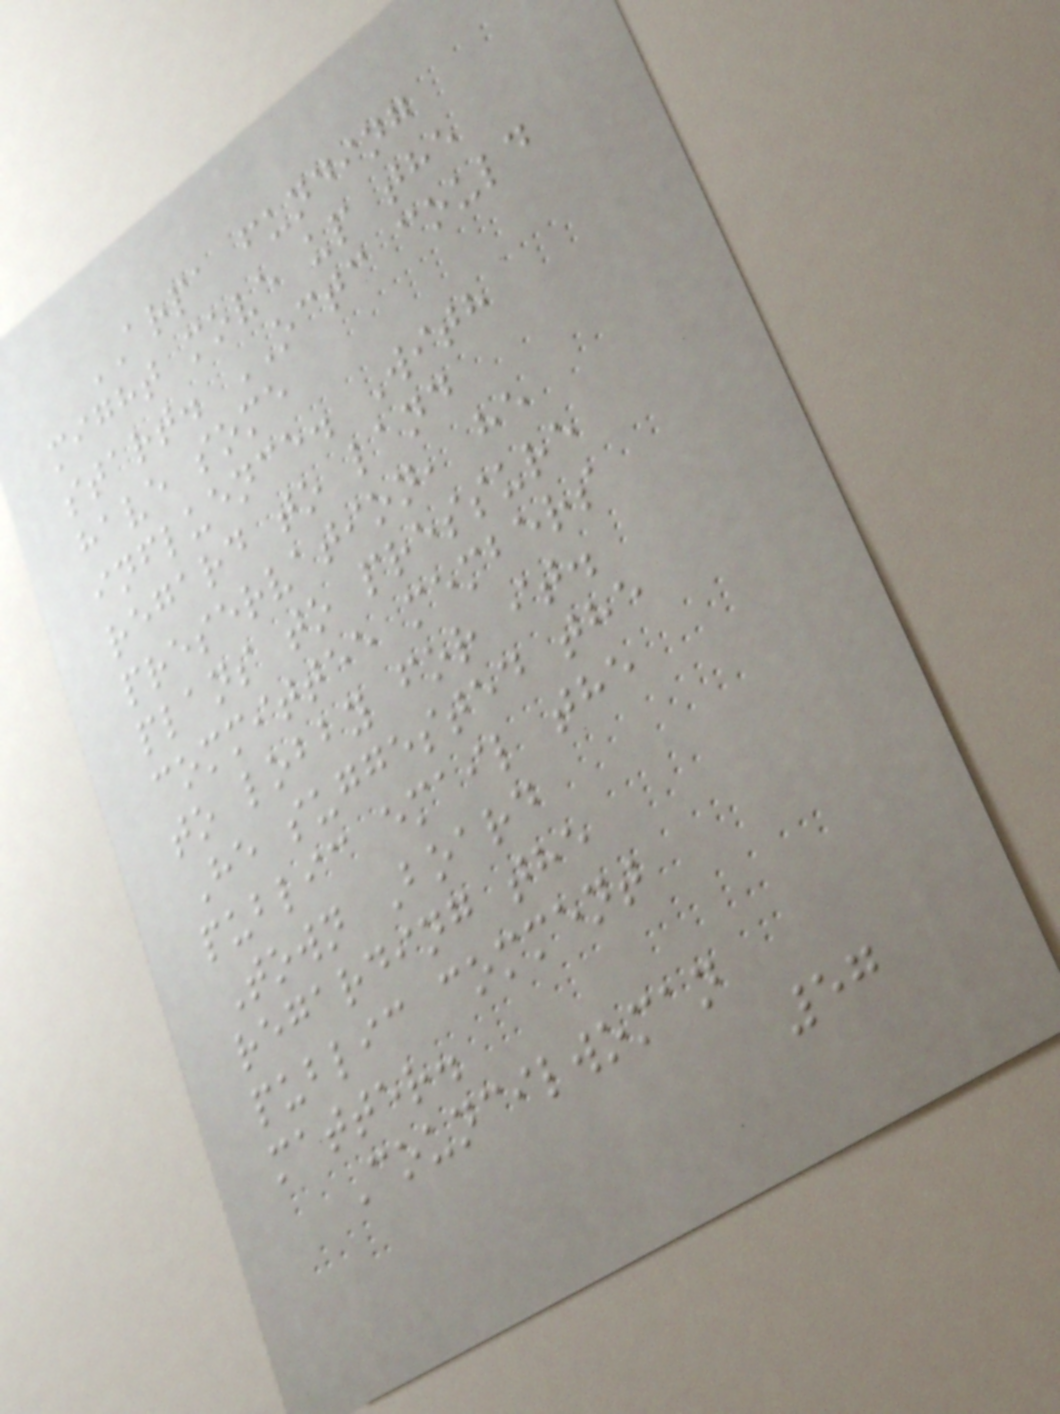ARPA funding
might move up the
start. OCTC could
have some
influence. With
regard to land
preservation, he
plans to pressure
committee members
to lobby for it.
He suggested the
public email the
Town Board
regarding the
public comment
matter.
Councilwoman
57
